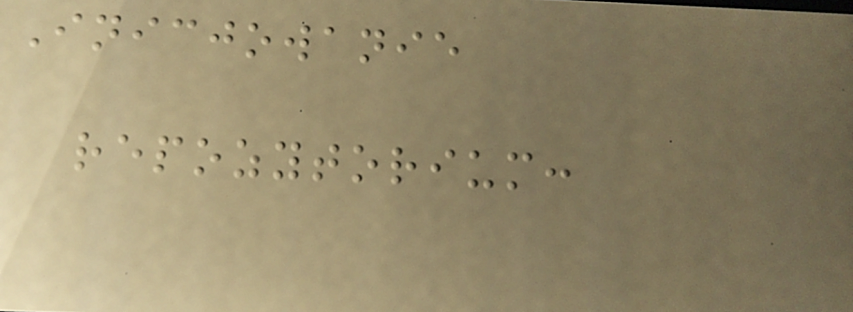Inicjowanie
repozytorium:
